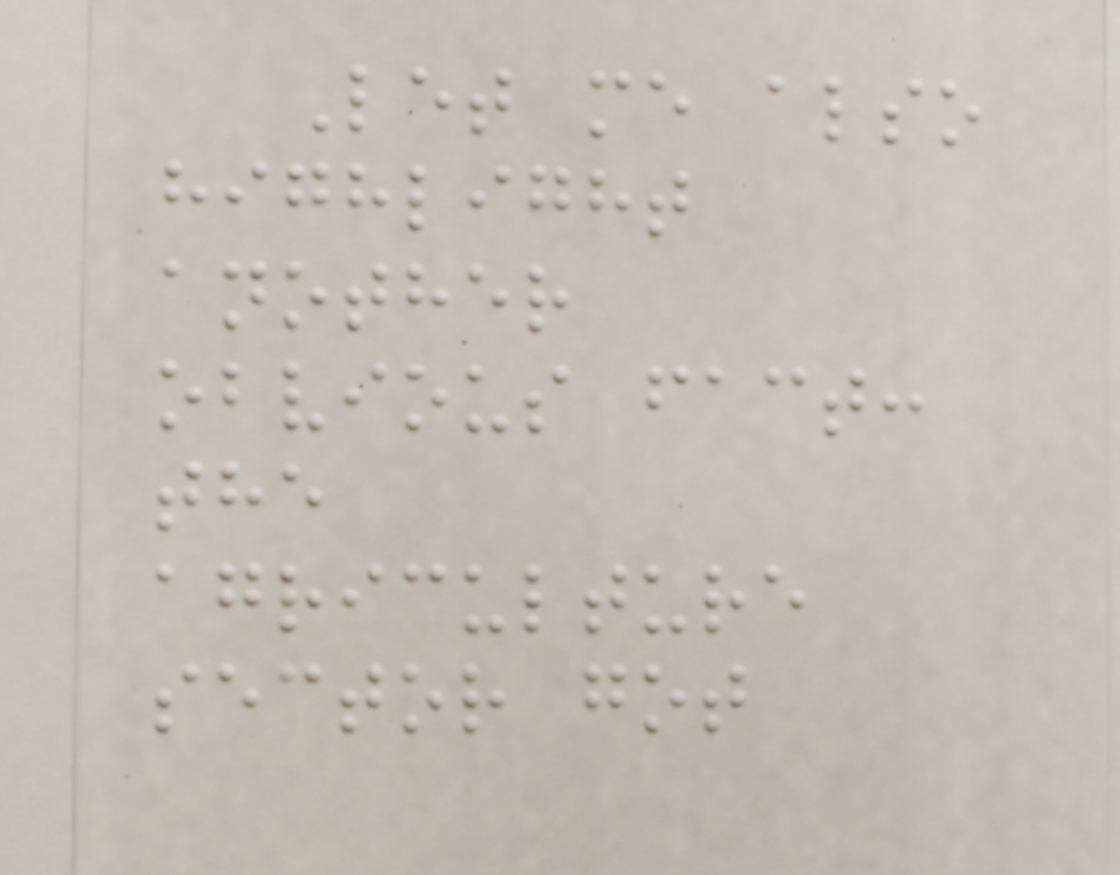Let me also
highlight
another
obvious fact:
the
agriculture
sector got
